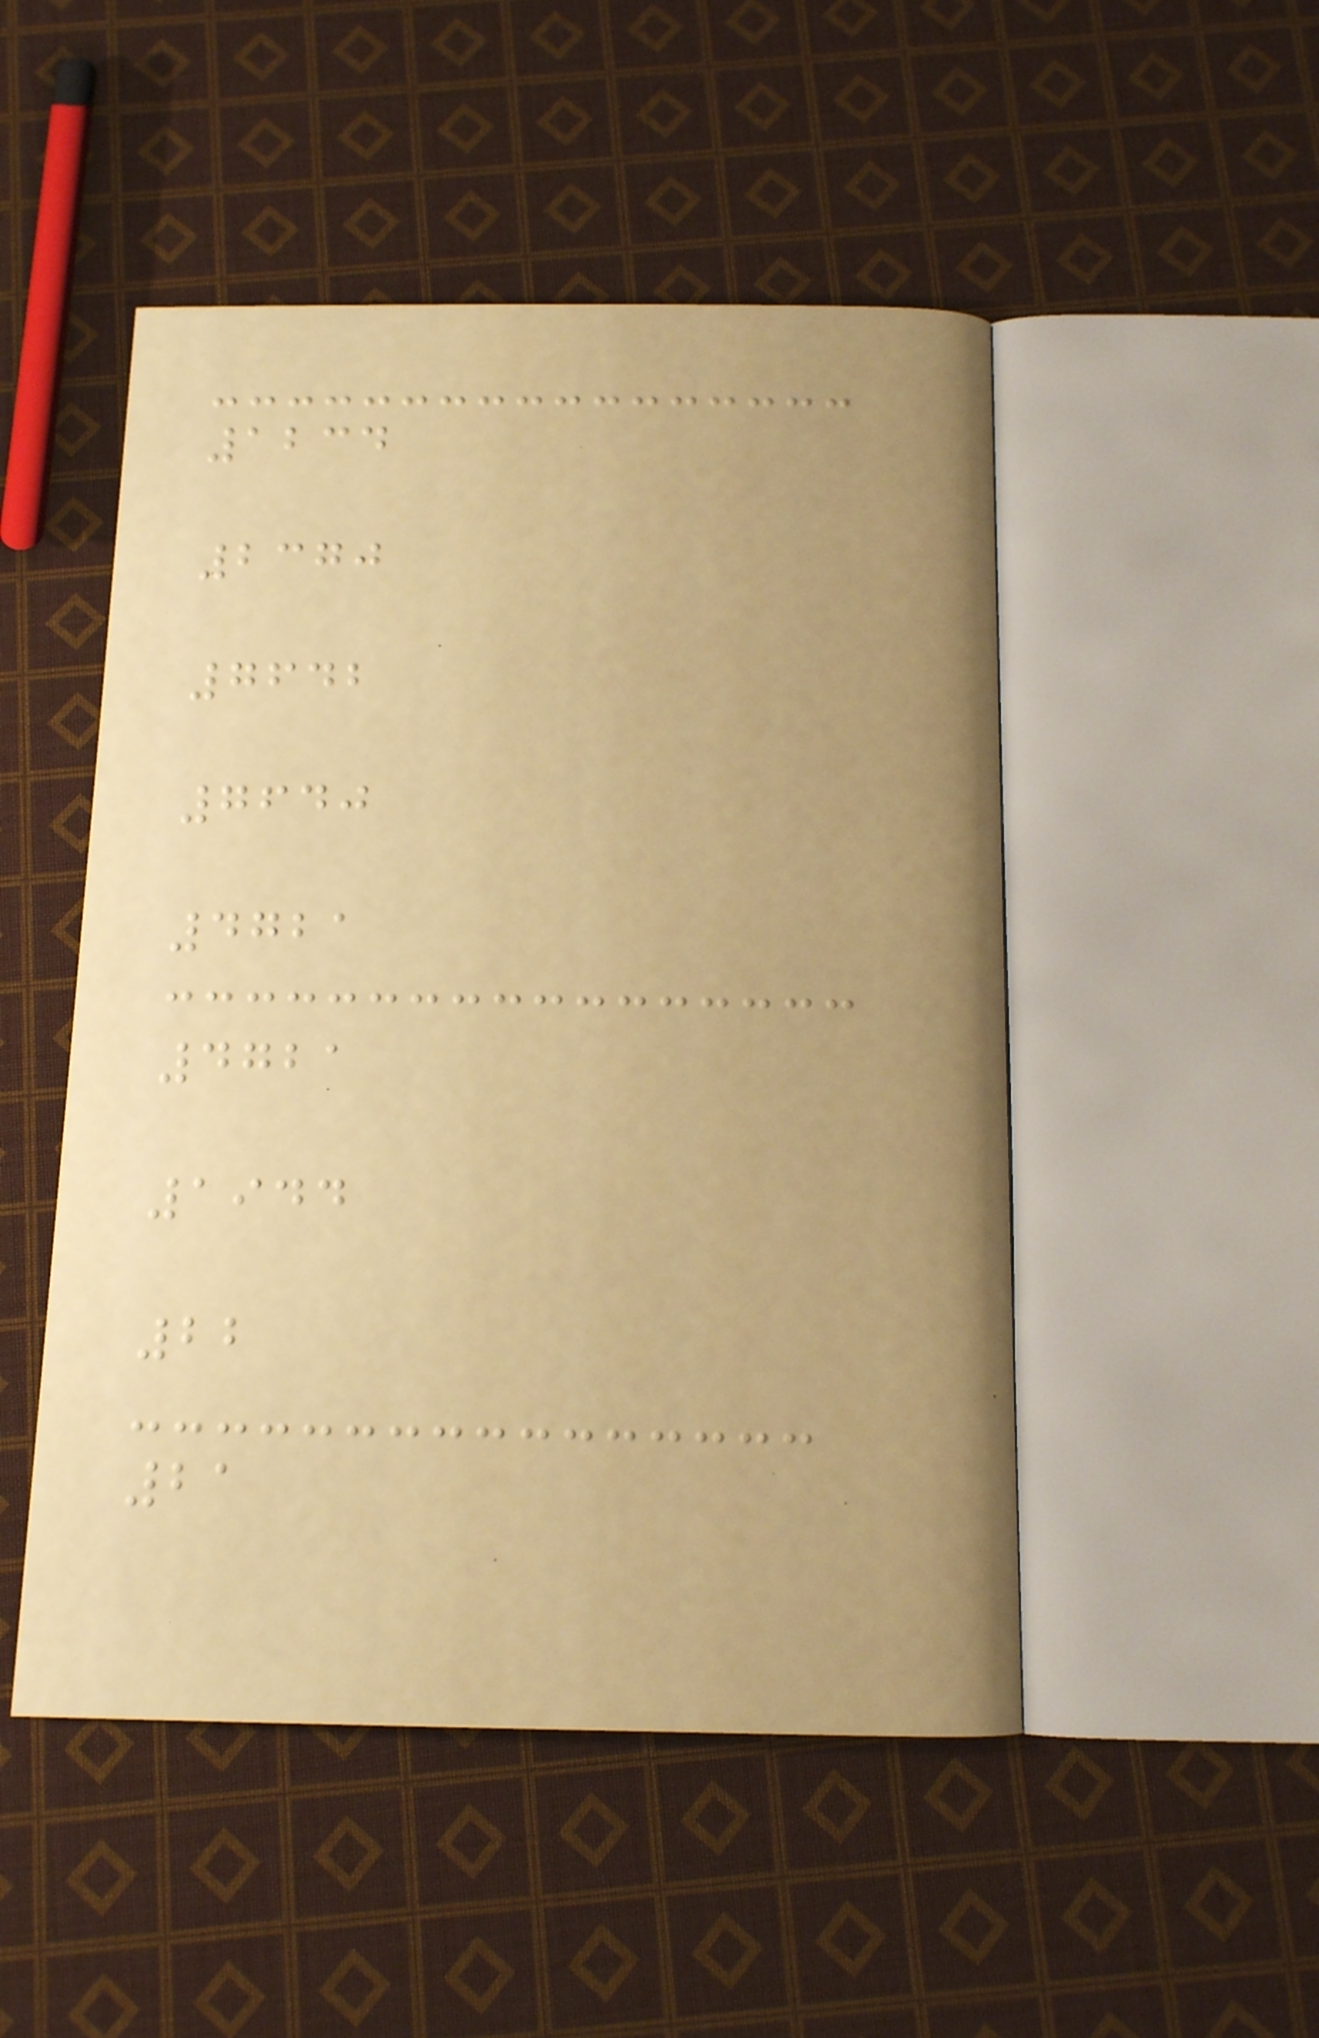1234
2370
7642
7640
4721
4721
1944
22
21
